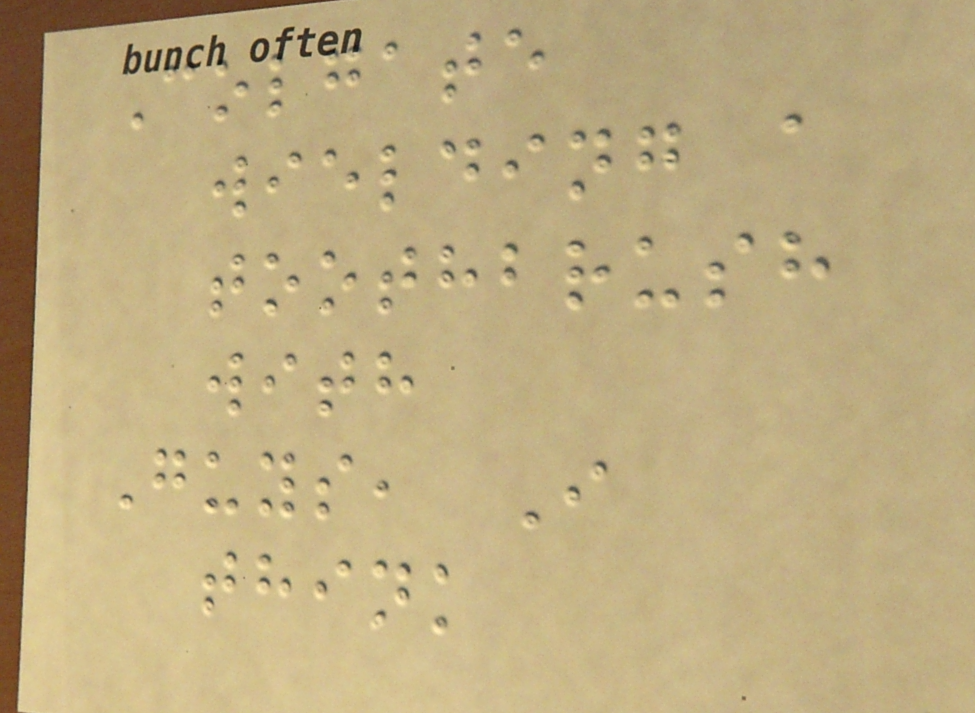Colgate
wielding a
toothbrush
with
Guys, I
think
